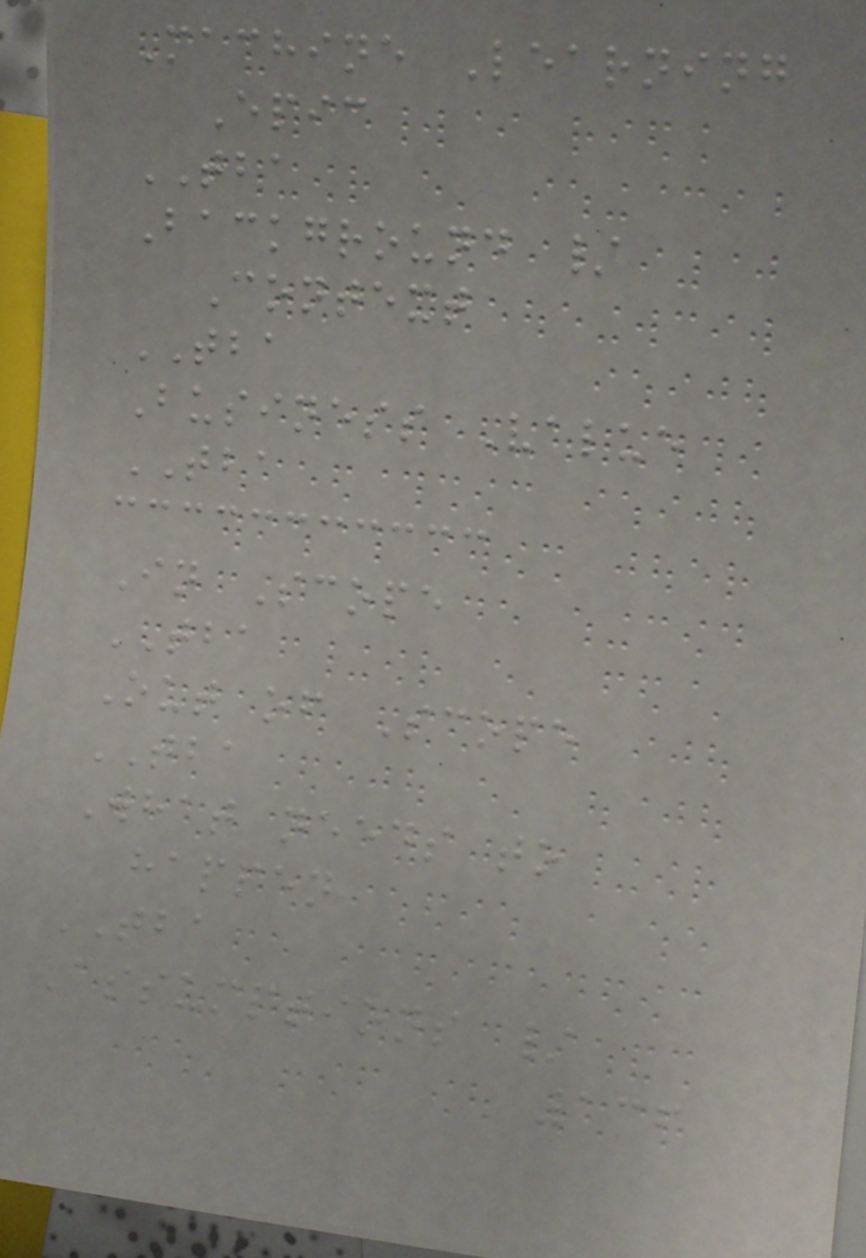Machine Learning
Epic
TBA
Background /
Context
TBA
Business Value
TBA
In Scope
TBA
Out of Scope
TBA
What needs to
happen
TBA
Assumptions /
136
